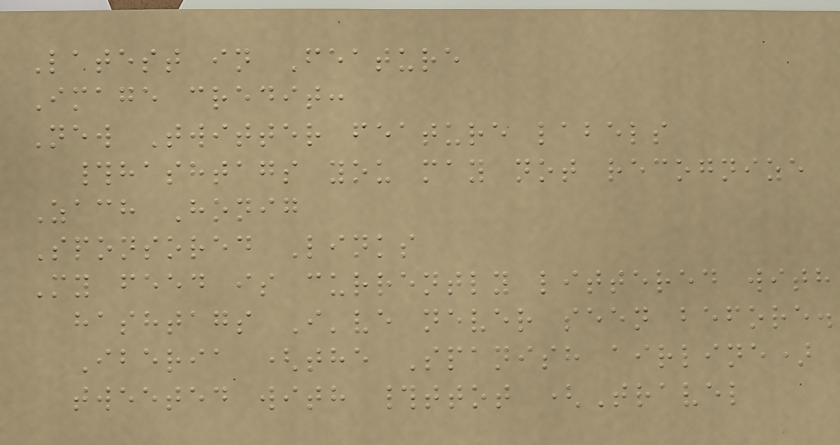Latest in Feature
Image credit:
New Twitter feature labels
#hashtags you may not recognize
Zach Honig
Sponsored Links
My feed is currently littered with
hashtags I've never seen before.
Iberia (the Spanish airline)
tweeted with #ttot (Travel
